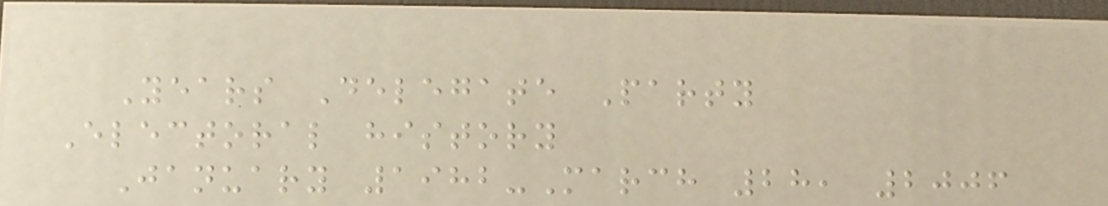Years Delegate Party
Electoral history
January 1982-March 28, 2006
